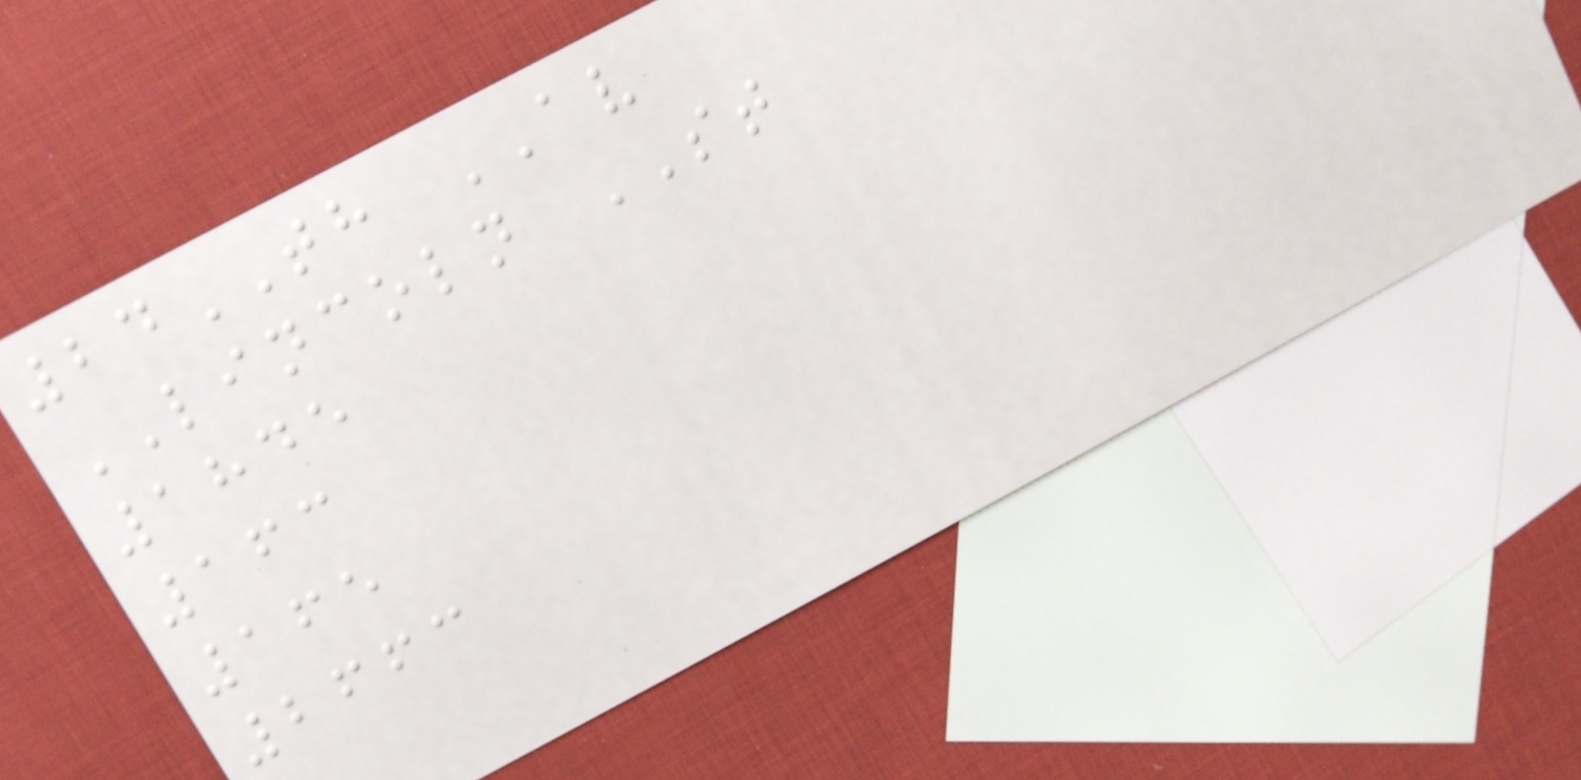24TH AV
LINCOLN ST
1845
163
165
2663
